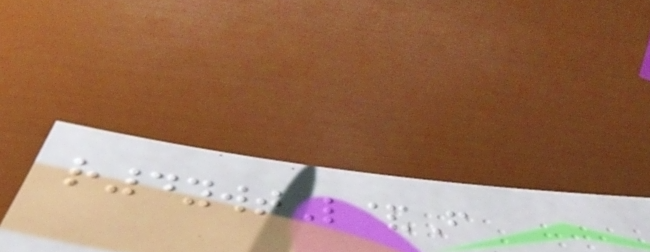r4ywtL&F
